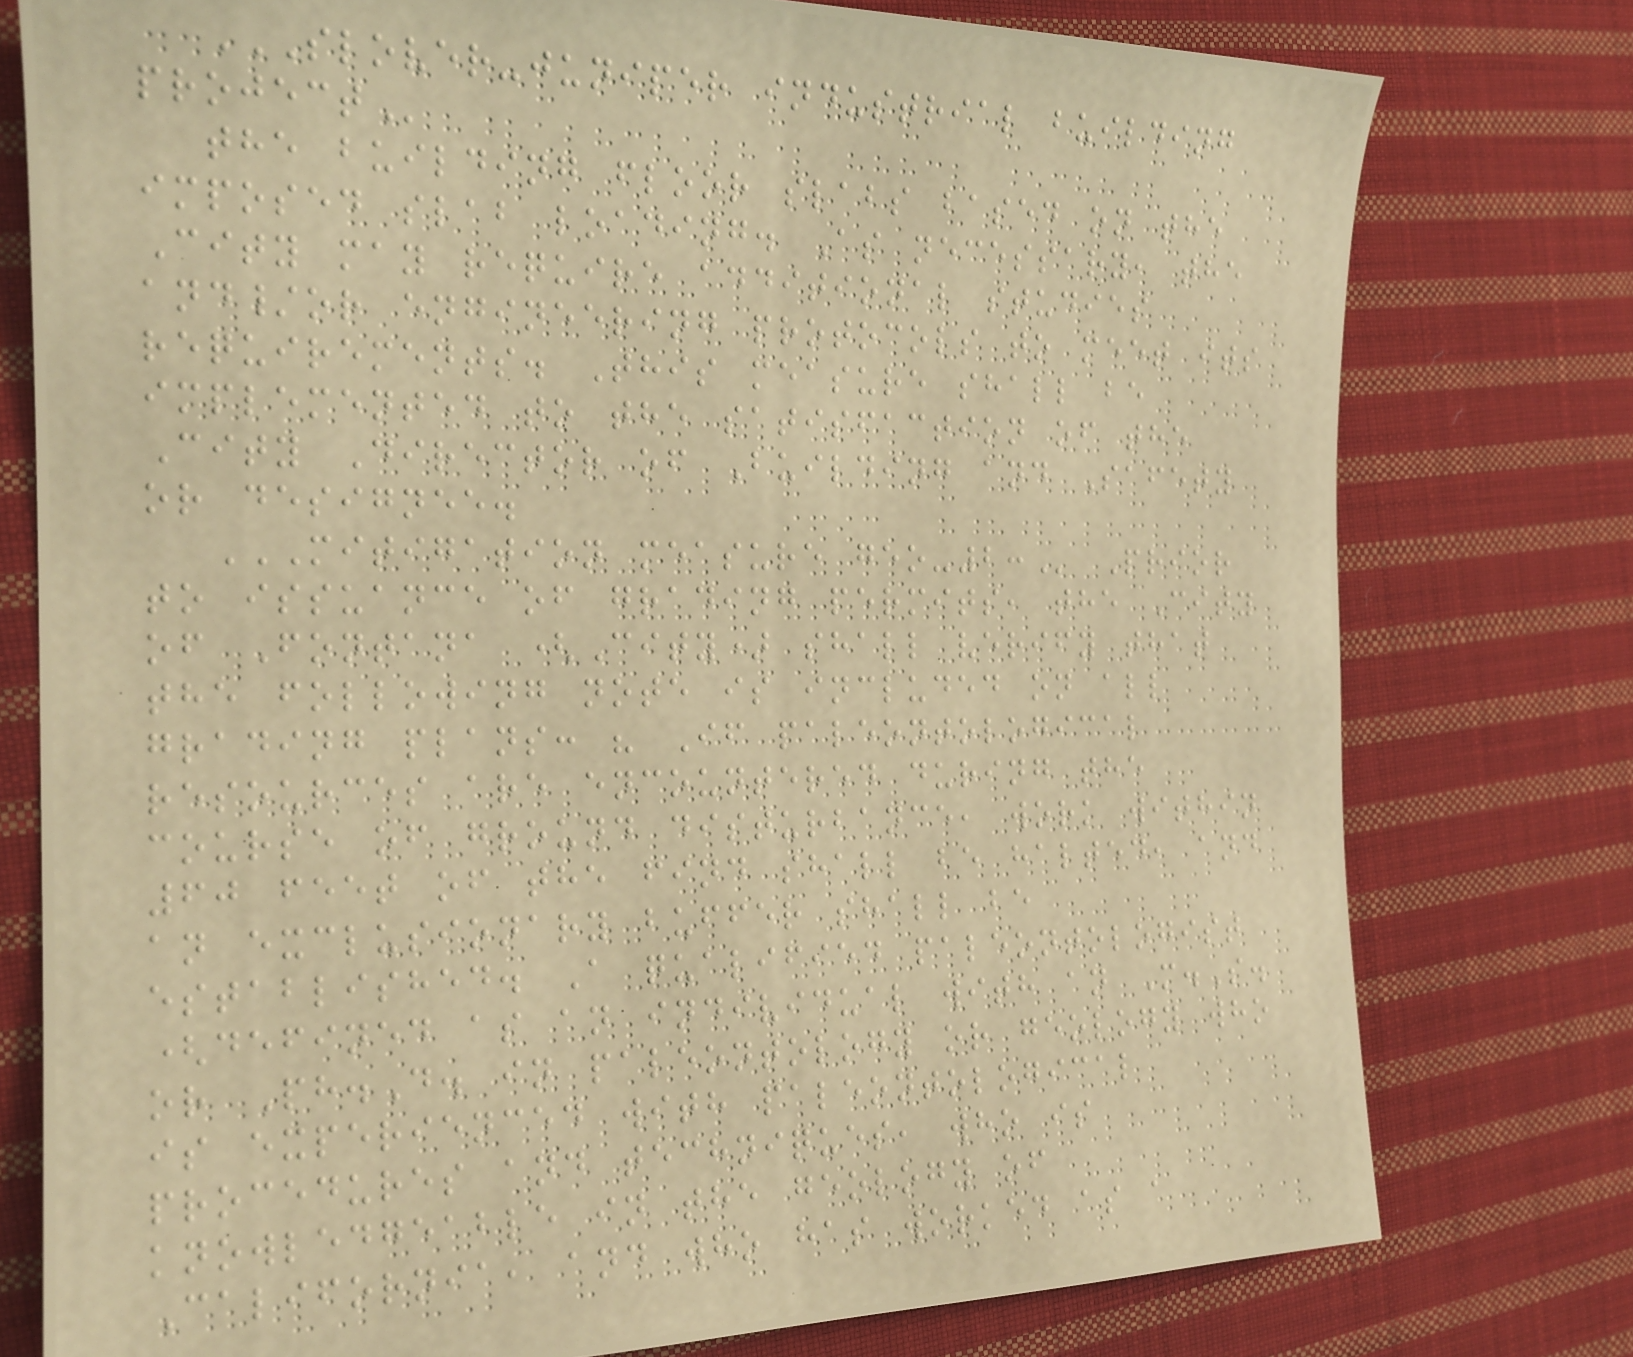SLOVER-JUNIPER INDUSTRIAL BUILDING
PROJECT
the building floor slabs based on the
imposed slab loading. As necessary, the
City may require additional studies
and/or engineering protocols to meet its
requirements. This measure shall be
implemented to the satisfaction of the
City Director of Building and Safety
or designee.
MITIGATION MEASURE GEO-2: Prior
to issuance of grading permits, the City
of Fontana (City) shall verify that
the following note is included on all
grading plans: " If paleontological
resources are encountered during the
course of ground disturbance, work within
60 feet of the find shall be halted, and
an exclusionary buffer shall be
established. A qualified paleontologist
(defined as an individual with an M.S.
or Ph.D. in paleontology or geology who
is experienced with paleontological
procedures and techniques, who is
knowledgeable in the geology of
California, and who has worked as a
